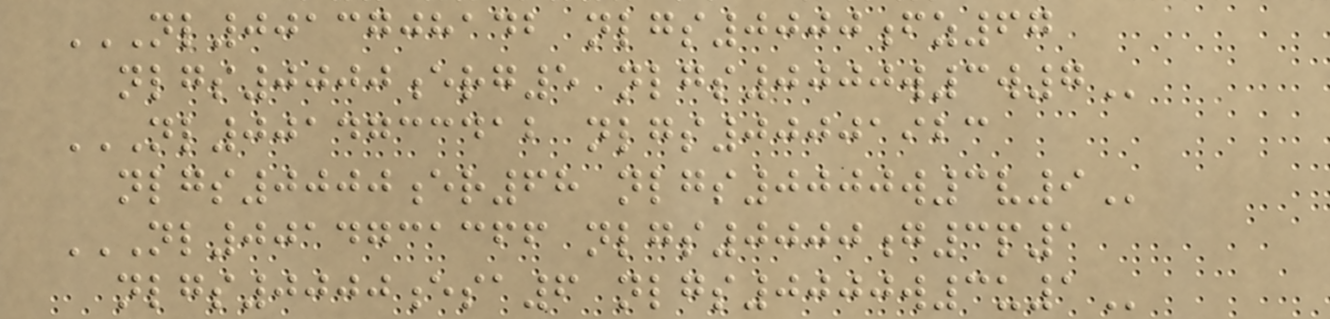NL0013708142 NLGS0000FZ67
NLGS0000ERG5 NLGS0000W3W7
NL0014733412 NLGS00001923
NLGS0000ER68 NLGS0000W3V9
NL0014731366 NLGS0000G3P1
NLGS0000ESA6 NLGS0000W3U1
